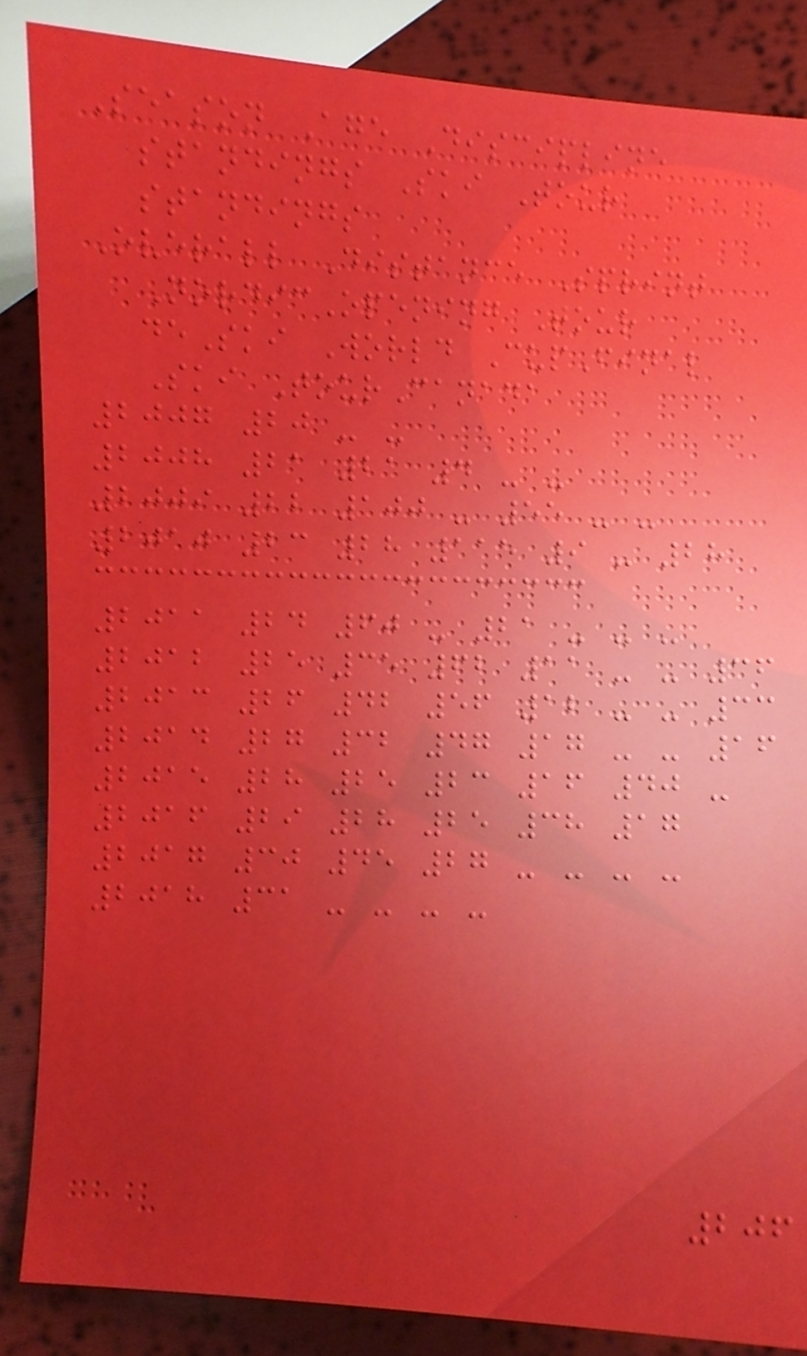Season Age Discipline
standings Ski Tour
standings
Overall Distance Sprint
NordicOpening Tour
deSki World CupFinal
Ski TourCanada
2007 20 - -
2008 21 21 4 - -
2009 22 100 - 55 - -
2010 23 28 115 9 - 28
2011 24 60 - 21 - - -
2012 25 35 62 11 - - 36
2013 26 42 56 12 - - 33
2014 27 32 47 17 - - 16
2015 28 25 23 16 40 -
2016 29 28 25 38 17
2017 30 45 27 - - - -
2018 31 - - - -
206
